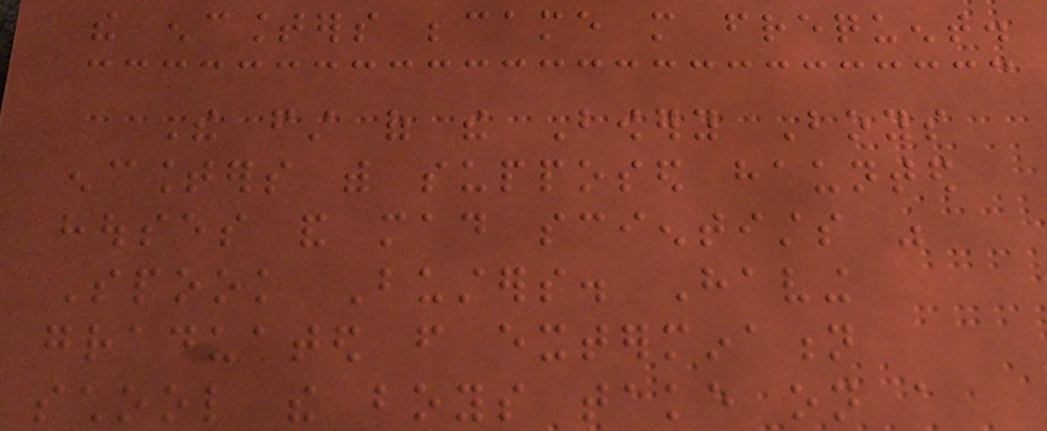the encounters became more frequent.
The first of the Bowery Boys
encounters with supposed haunted
houses and mad scientists was
Spook Busters. Having
graduated from extermination
school the boys take on a
